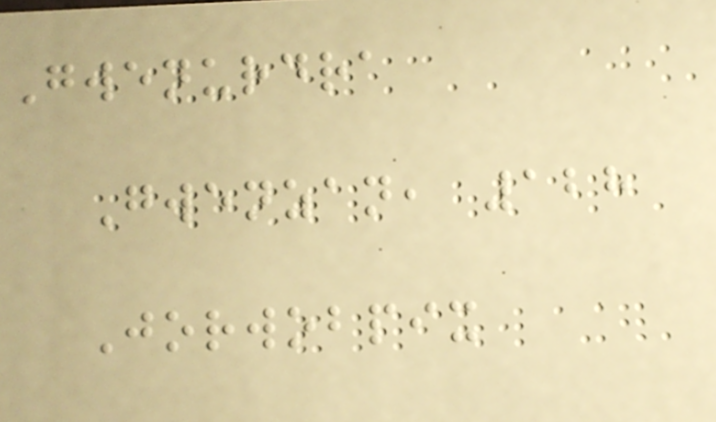Gwenurdra
Gwenzan, 128
Jorwobpix
